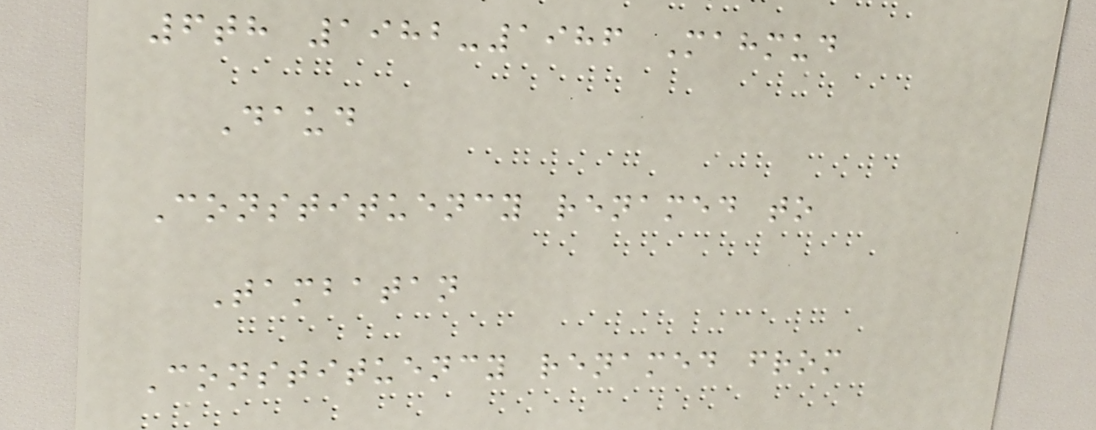6th 1982-1986 Mahmud
Daud
Constituency renamed to
Tambatan
Constituency renamed from
